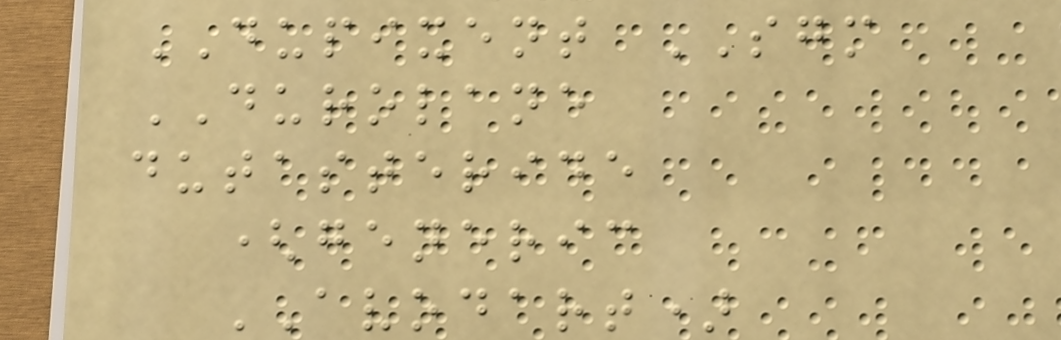DUPIXENT SGM
DUROLANE
dutasteride
(generic
AVODART)
